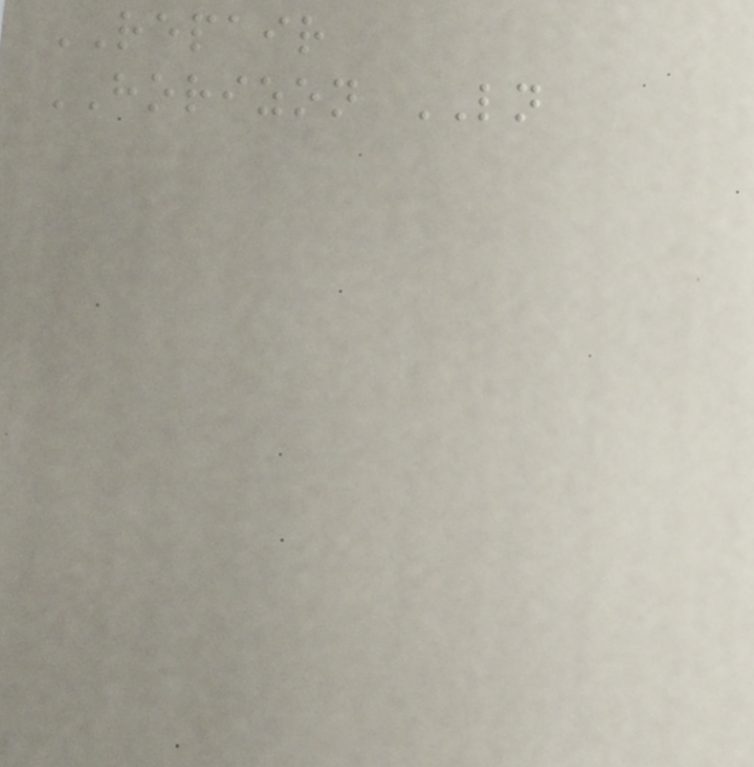REPAIR
HORIZON LN
